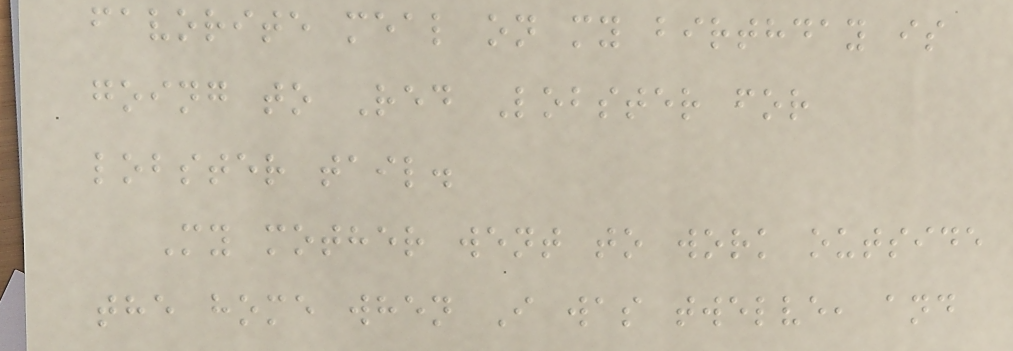favorite meal on my birthday is
going to Red Lobster for
lobster tail.
My mother went to work outside
the home when I was twelve, and
